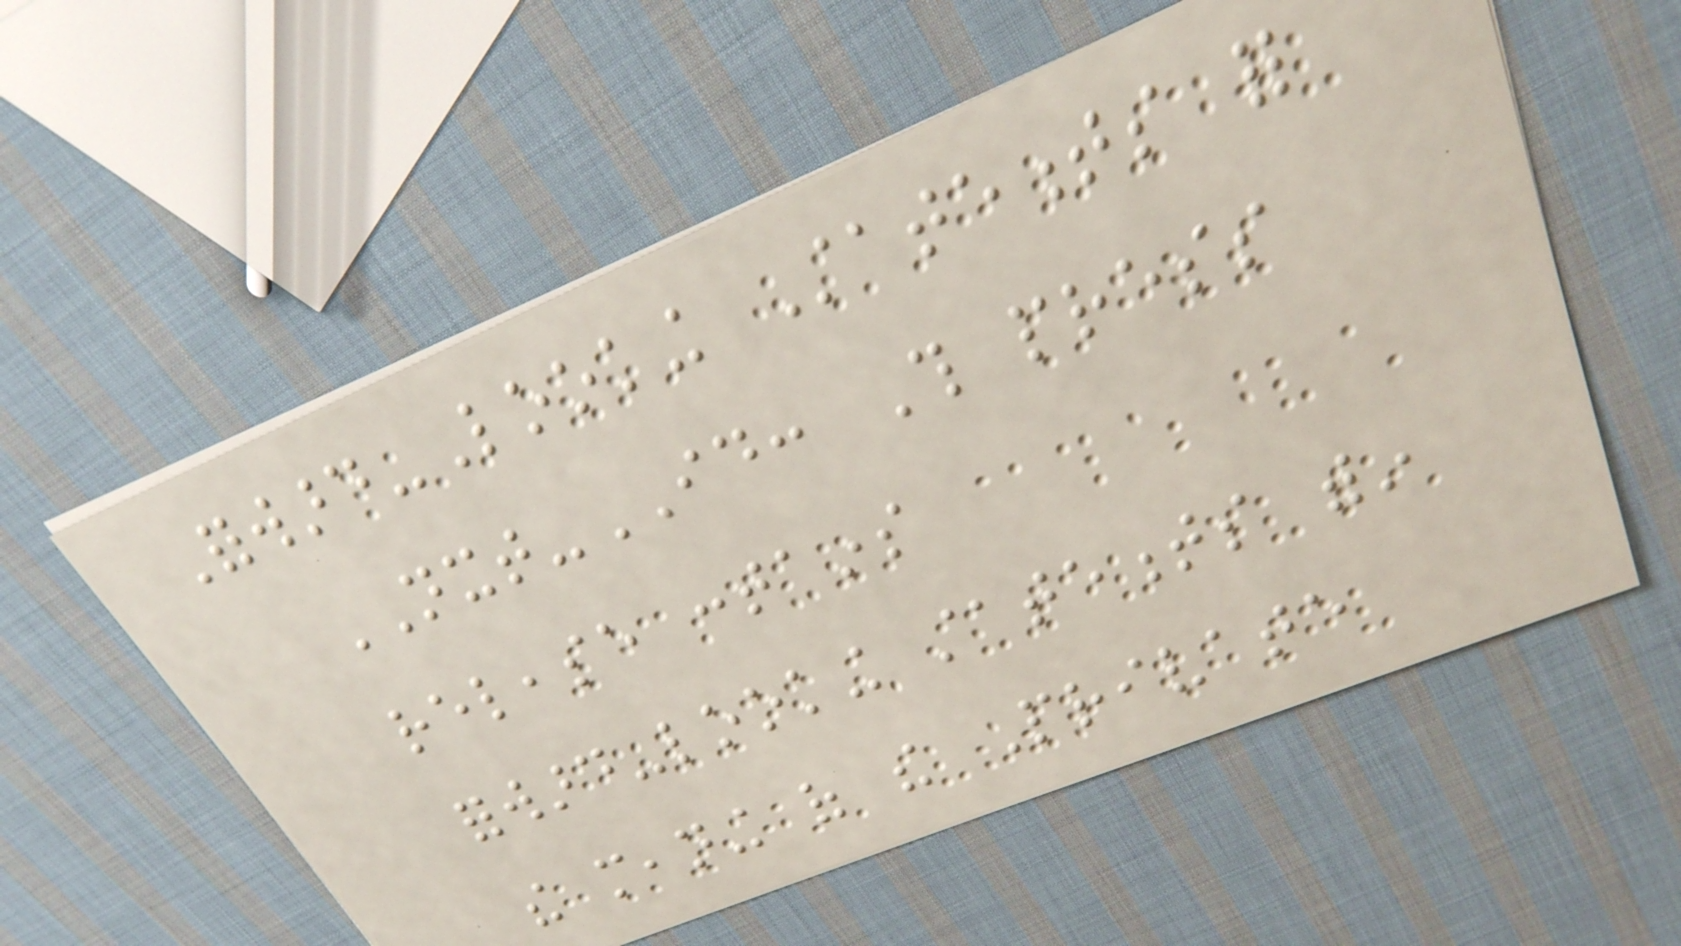Forward-Looking Statements for
NXT-ID: This press
release contains
forward-looking statements within
the meaning of the Private
